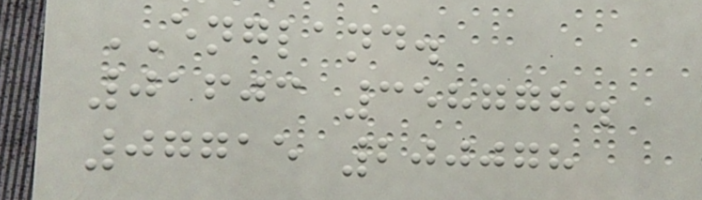ENGLAND.
01603 358778.
07715 200078
